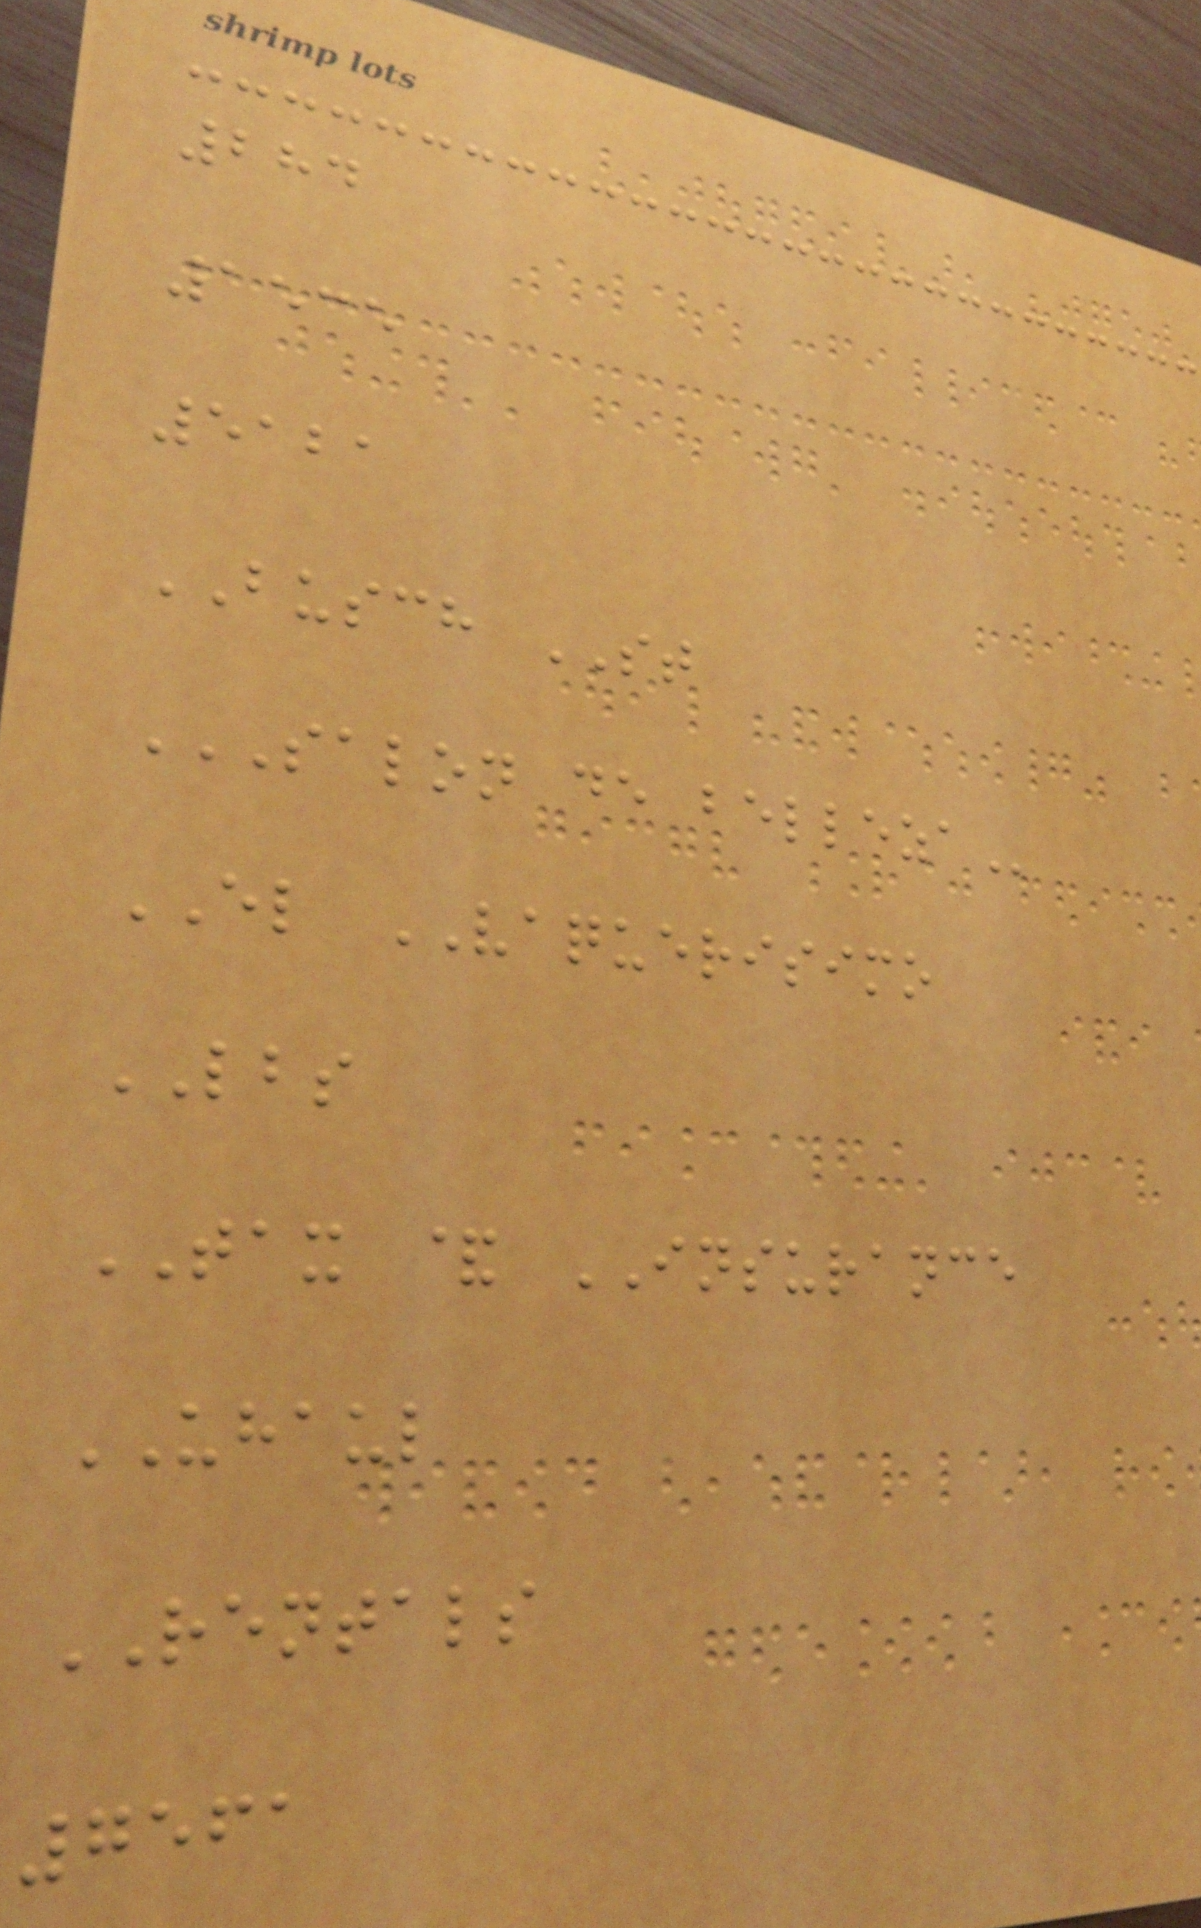284
1535
5121
BUSCH ST
SALON DE BELLEZA
EL VAQUERISIMO
LBS
TAX & INSURANCE
UHAUL
RENTALS
7561
